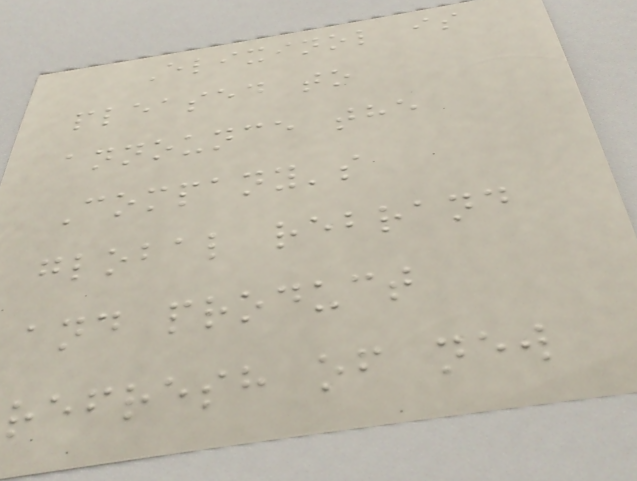Elixinol is
pleased to
announce the
Company's
global rebrand
and product
refresh of new
